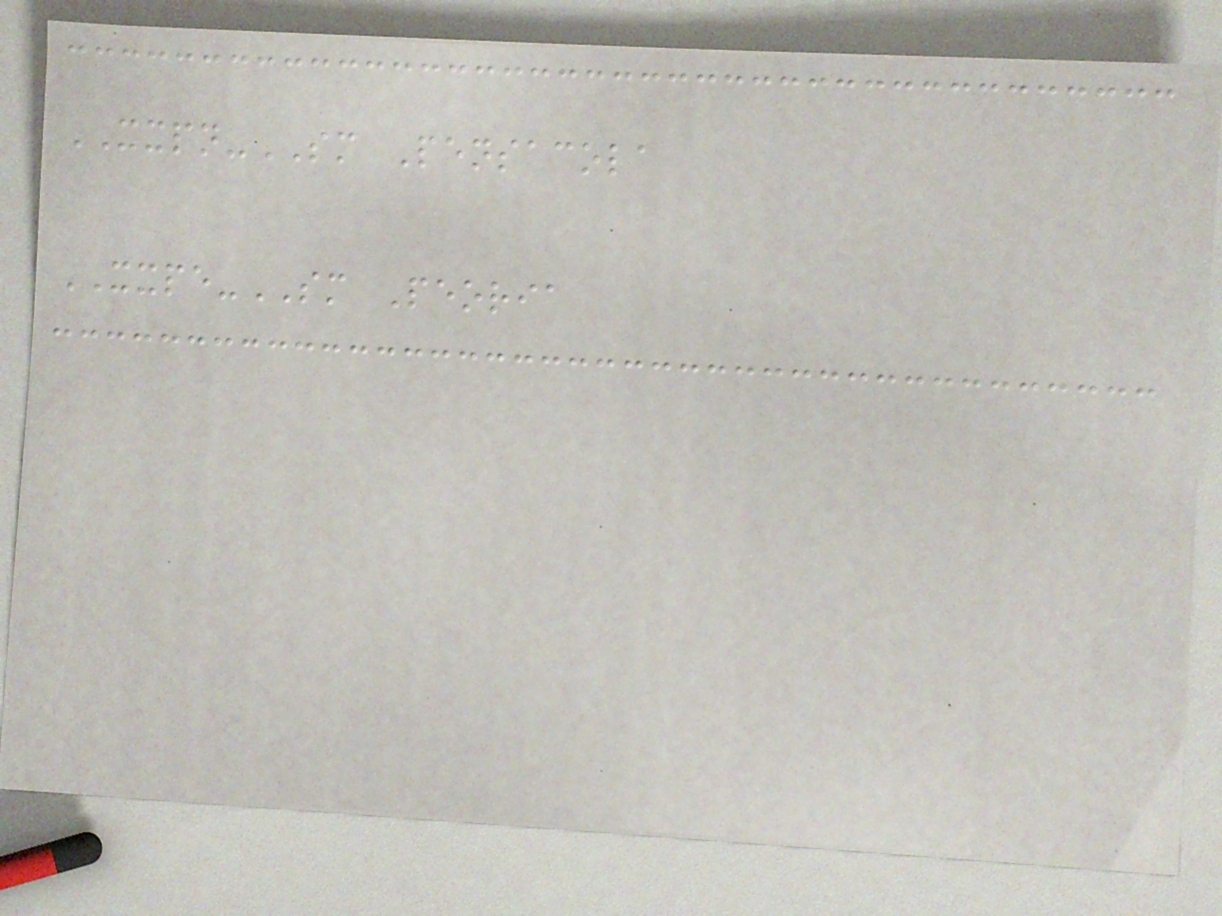XXPN-SM Pensacola
XXPE-SM Peoria
